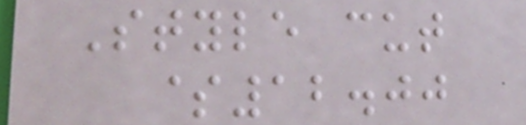Style cut
$12.00
